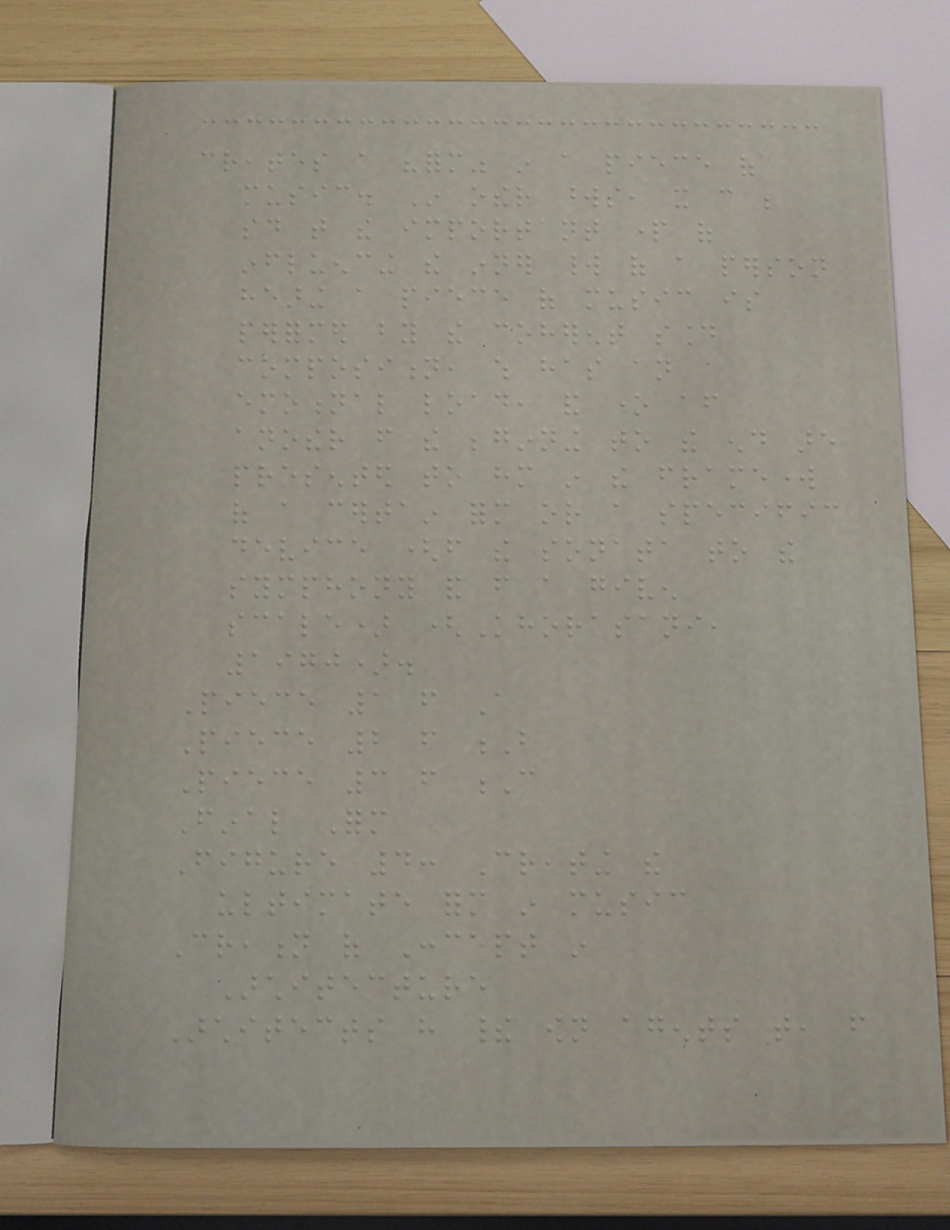creates a "form" in a piece of
music. In other words, it can be
said that the important part of
influencing the inner world of a person
hearing a piece of music is
performed by the coherent sound
composition, which has an
emotional load, and one after
another from the beginning to the end are
presented to him in the framework
of a certain form or a specific
device (from the sonata to the
symphony and from a given
scale) (Khorasani,
1970).
Piece 1 from A
Piece 2 from B
Piece 3 from C
Final Form
Figure 4: Creating the
ultimate form in music
Creation of Concept in
Architecture
Architects have their own agents that, from
